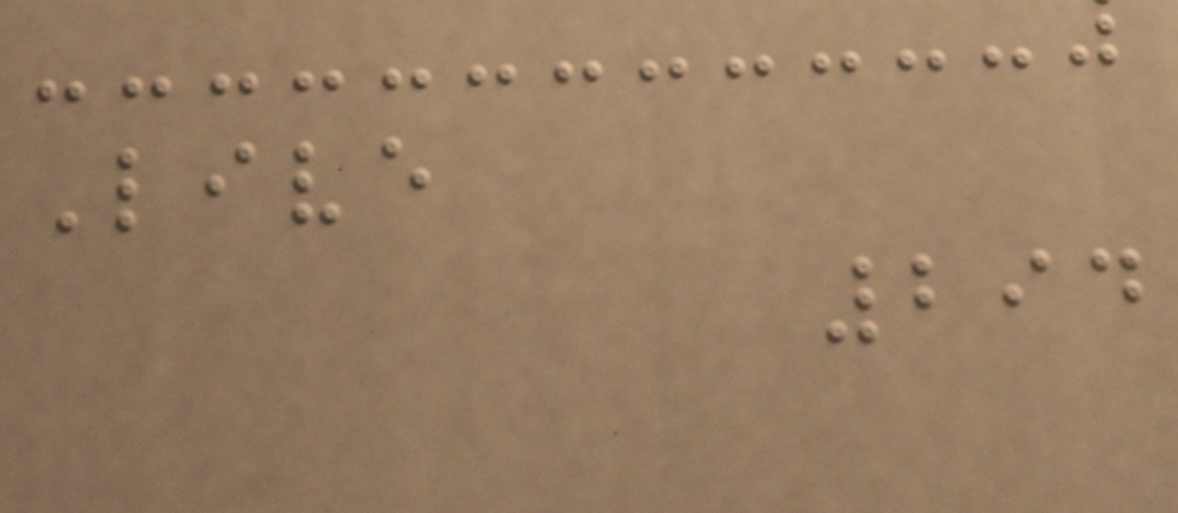Live
294
